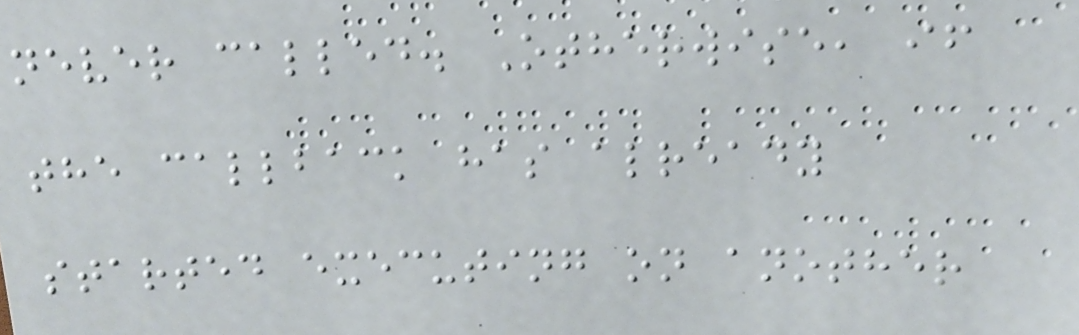never called. Otherwise, if
the callback has already
started executing on another
